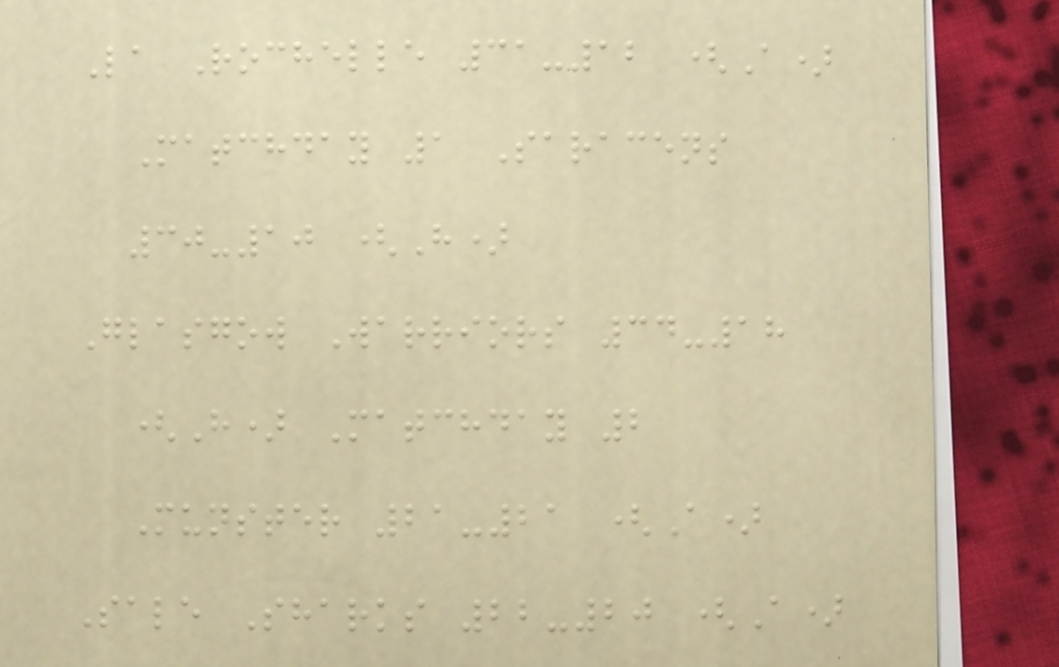La Rochelle 31-12 (A)
Matchday 1 Saracens
30-10 (H)
Glasgow Warriors 34-18
(H) Matchday 2
Munster 21-21 (A)
Sale Sharks 22-20 (A)
